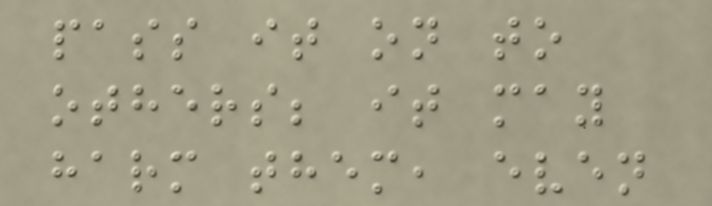pass it on to
others; it may
harm them, even
